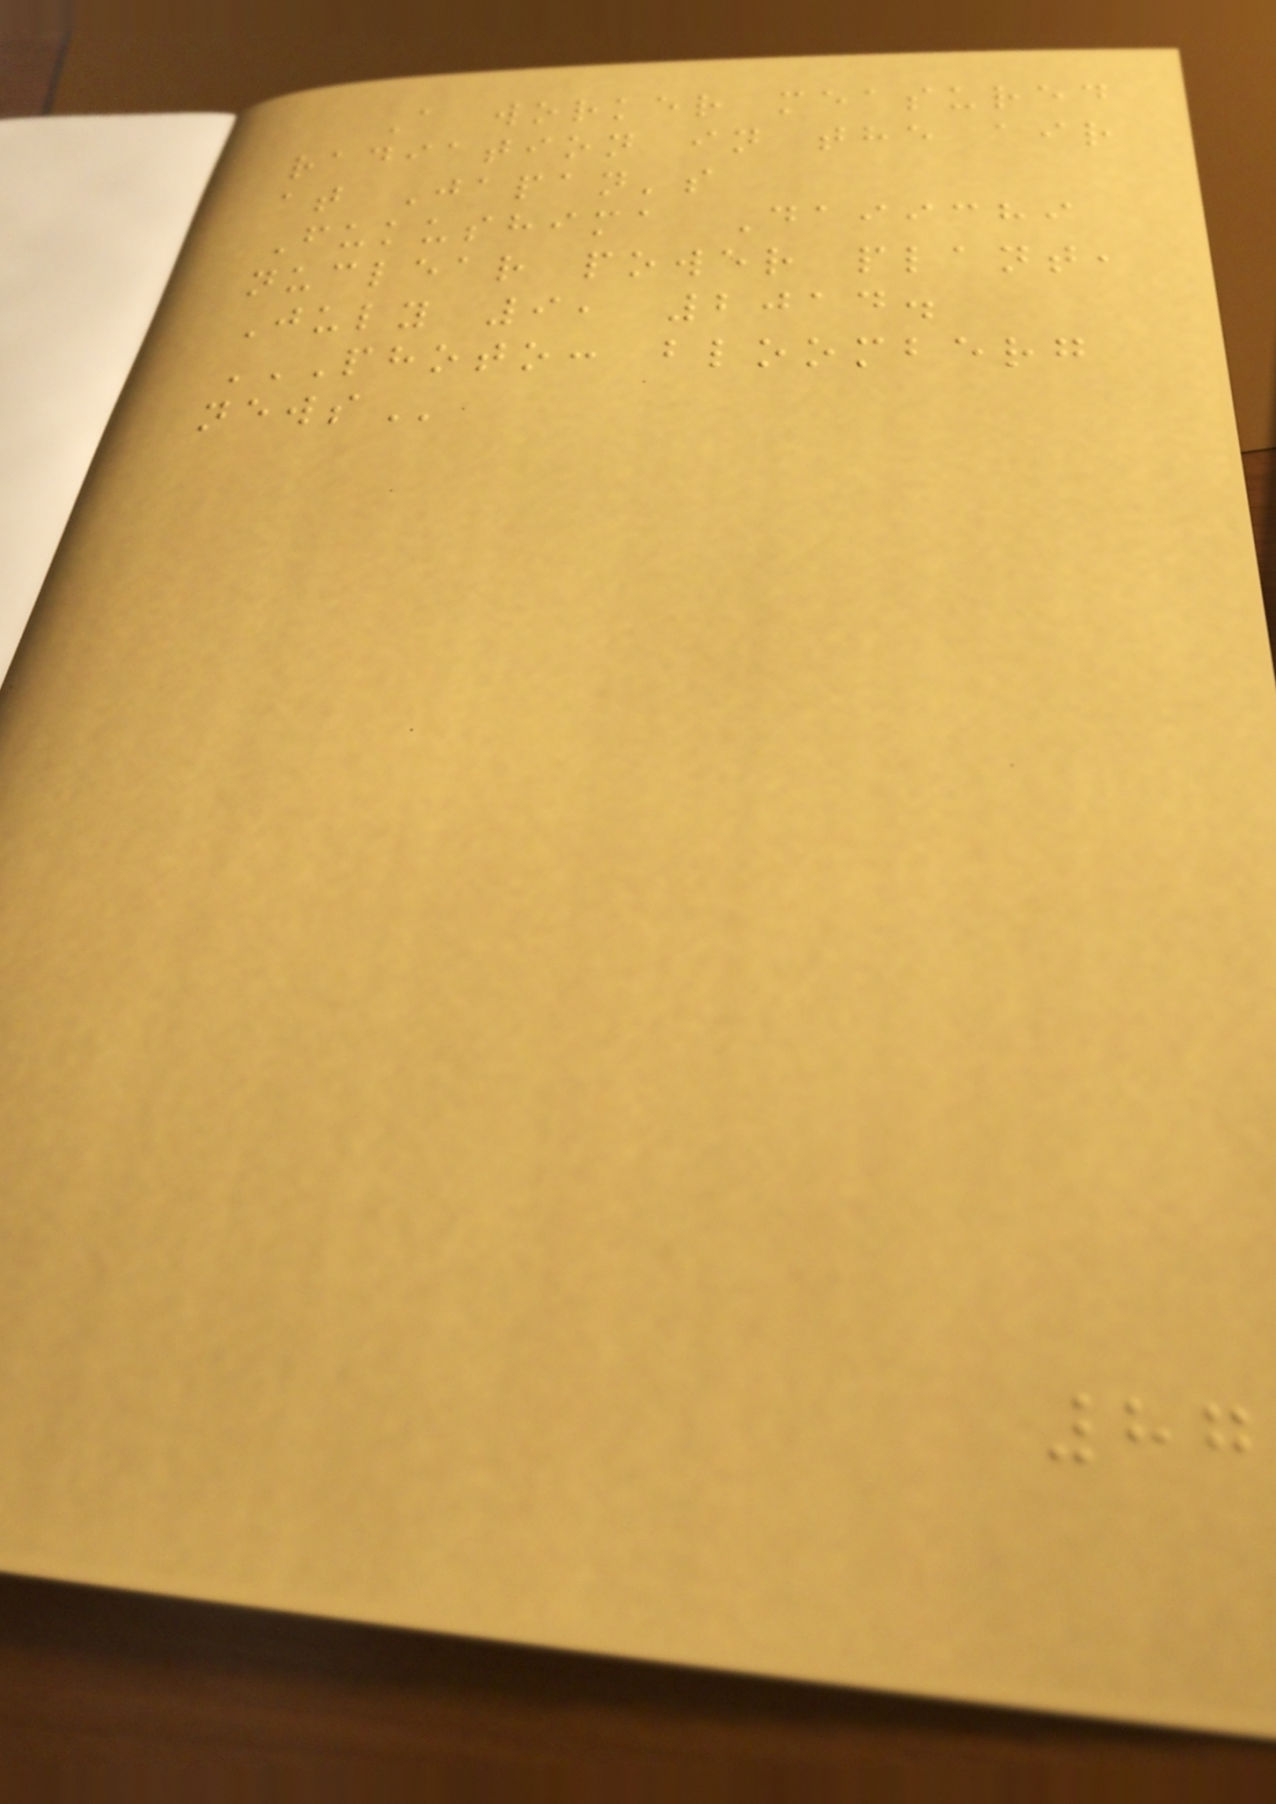A worker measured
radiation in the air
at Japan's
Fukushima Daiichi
nuclear power plant,
July 9, 2014.
PHOTO: BLOOMBERG
NEWS
87
